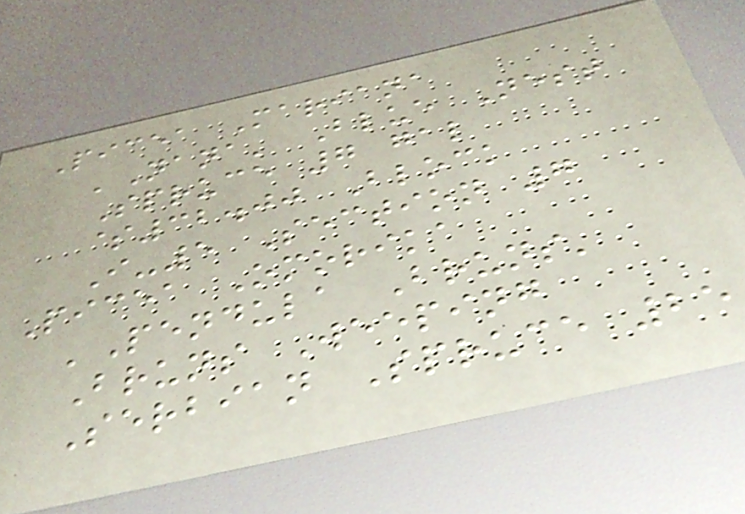Picea Mariana
'Nana' Blue Nest
Spruce 7 gal
$32.00 Block
I-5 Section 7
Picea Omorika
'Pendula Bruns'
Bruns Weeping
Serbian Spruce 25
